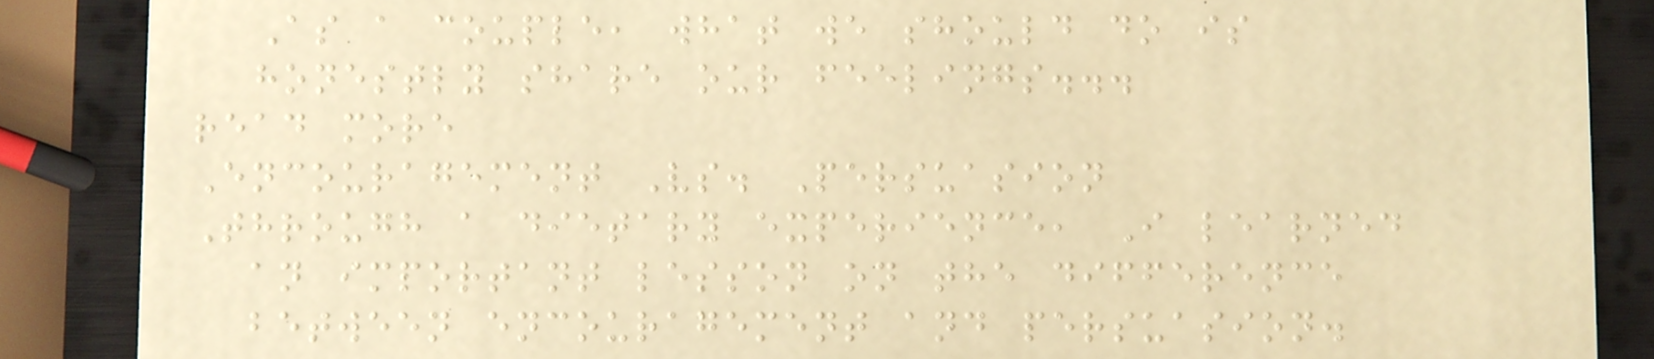As a couple, what we should do is
honestly share our feelings...
read more
Encouragement Vs. Persuasion
Through a dietary experience, I learned
an important lesson on the difference
between encouragement and persuasion.
